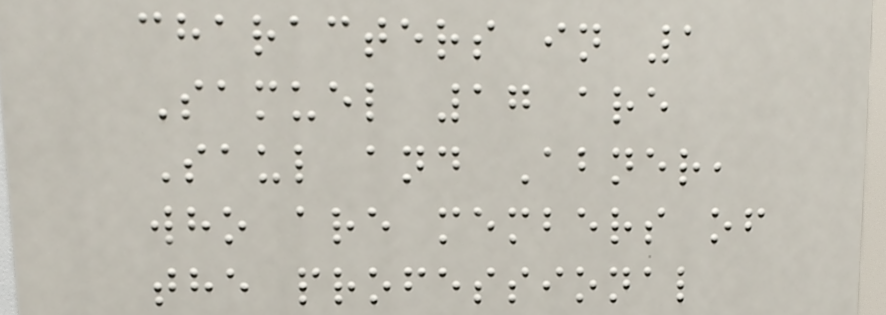characters in 1
Samuel 17 are
Saul and Abner,
who are members of
the professional
